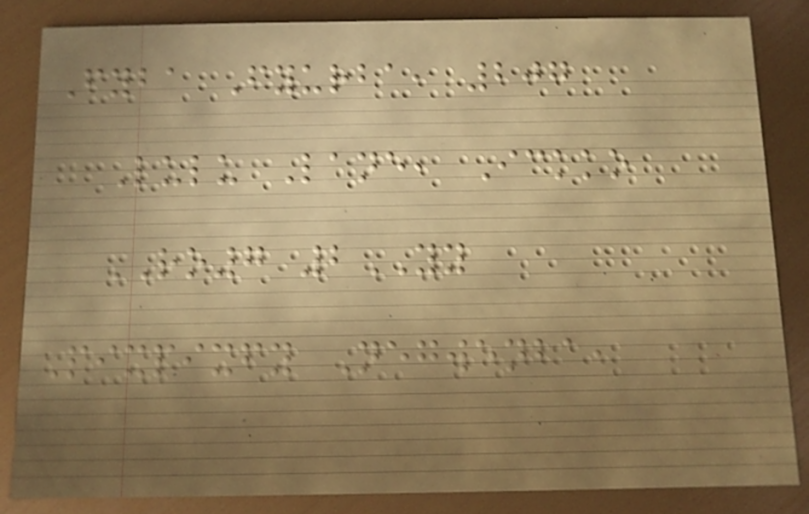Fyba Fyurba, 207
Lulu Lane, Ickko
RO7 2YY
Pixpixfy Negwenba,
